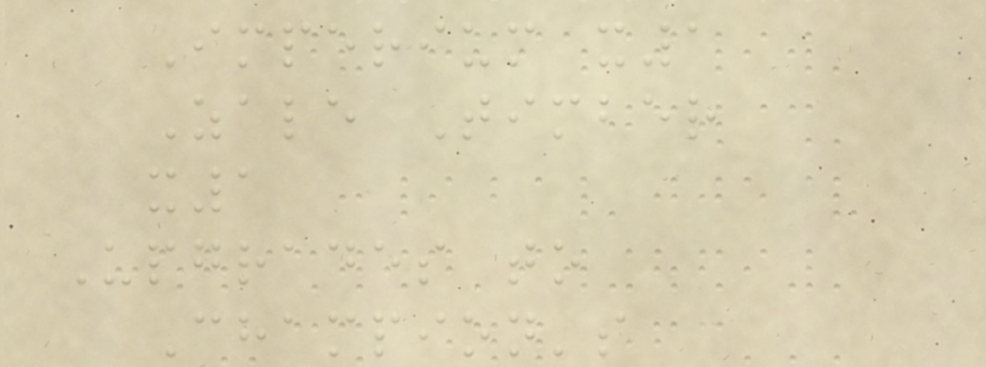Imperium x1
Zale Timber
x1
Upgrades to
Champion's
